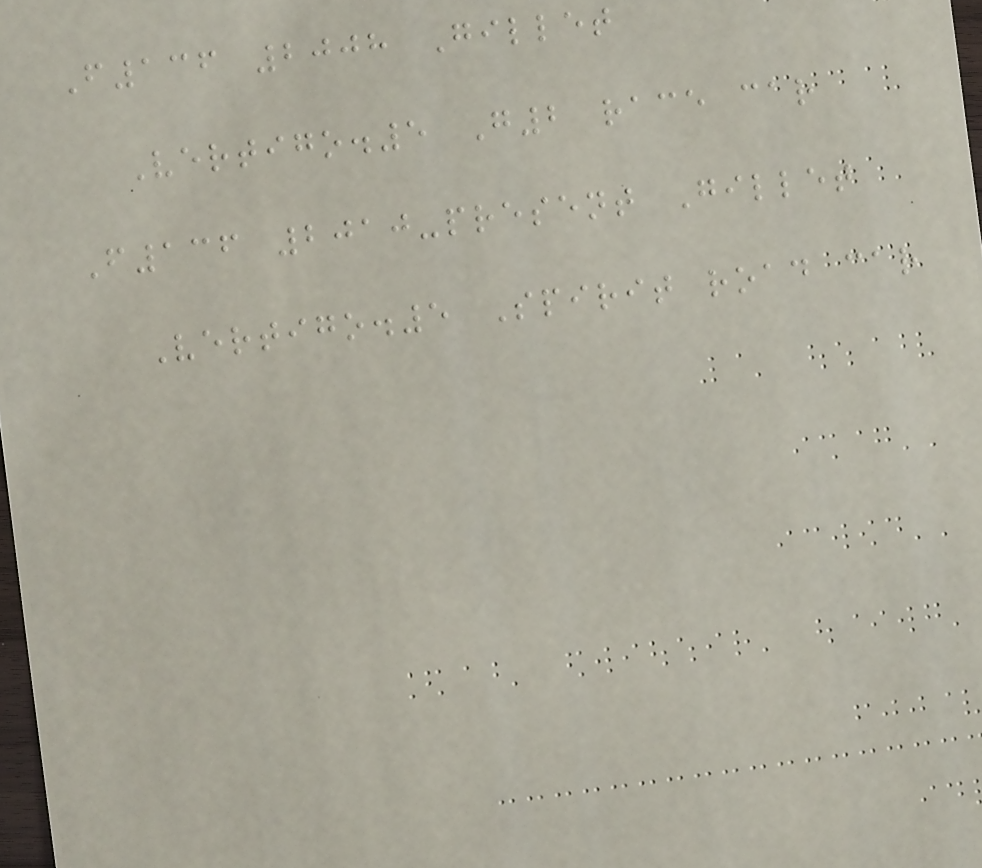F136 2008 Gillet
Vertigo.5 G2 race car
F136 2010-present Gillet
Vertigo.5 Spirit road car
